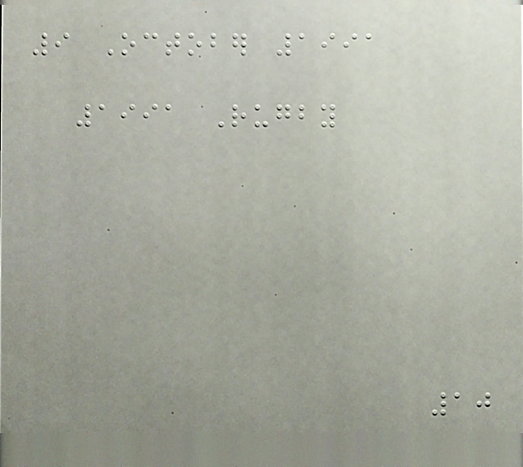9 October 1991
1991 Rugby
10
